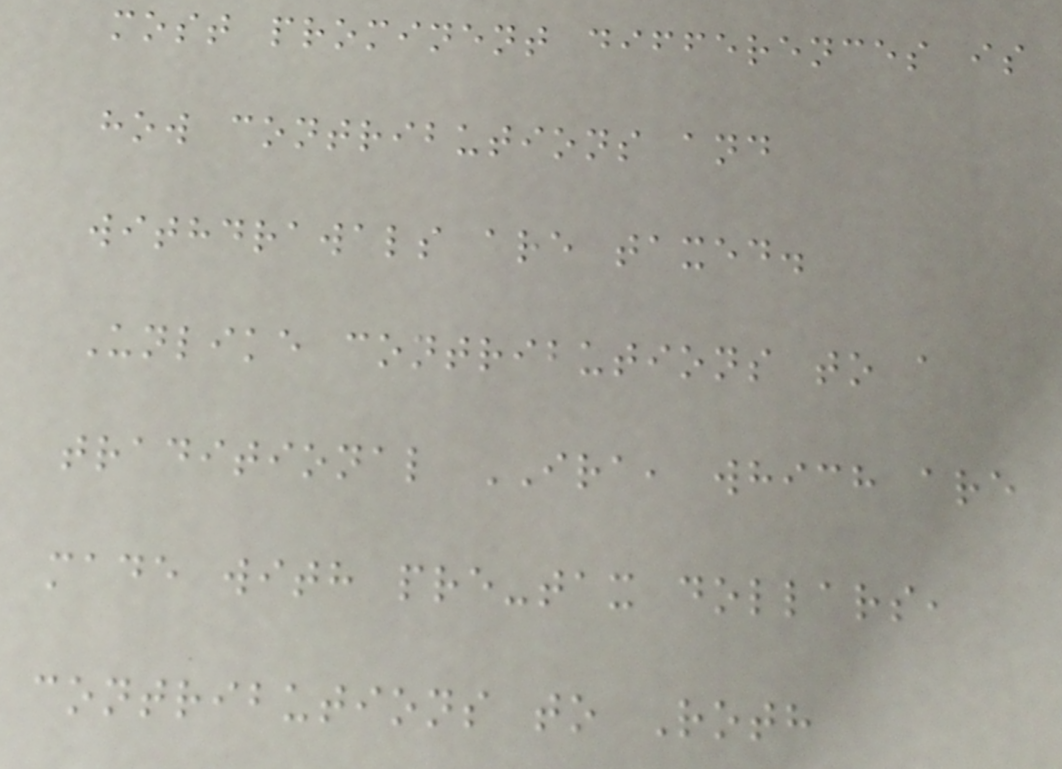most prominent differences is
how contributions and
withdrawals are taxed.
Unlike contributions to a
traditional IRA, which are
made with pre-tax dollars,
contributions to Roth
